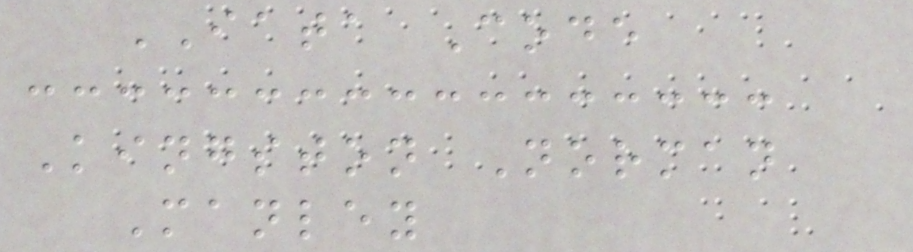IATA Code
Kingston Norman
Manley
